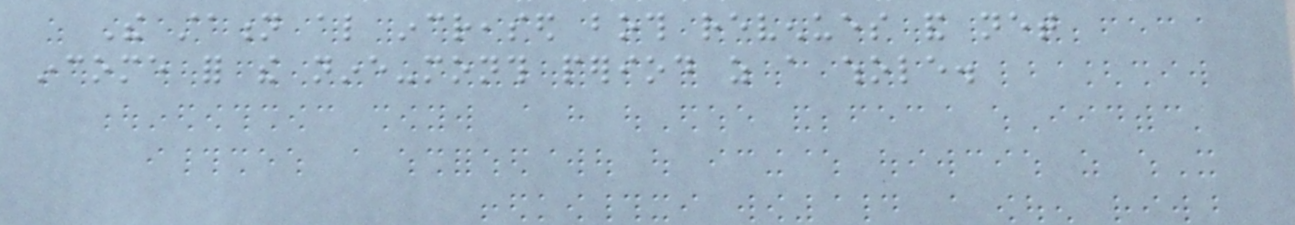The station also increased both revenues and net
income for the nine-month period as a whole.
